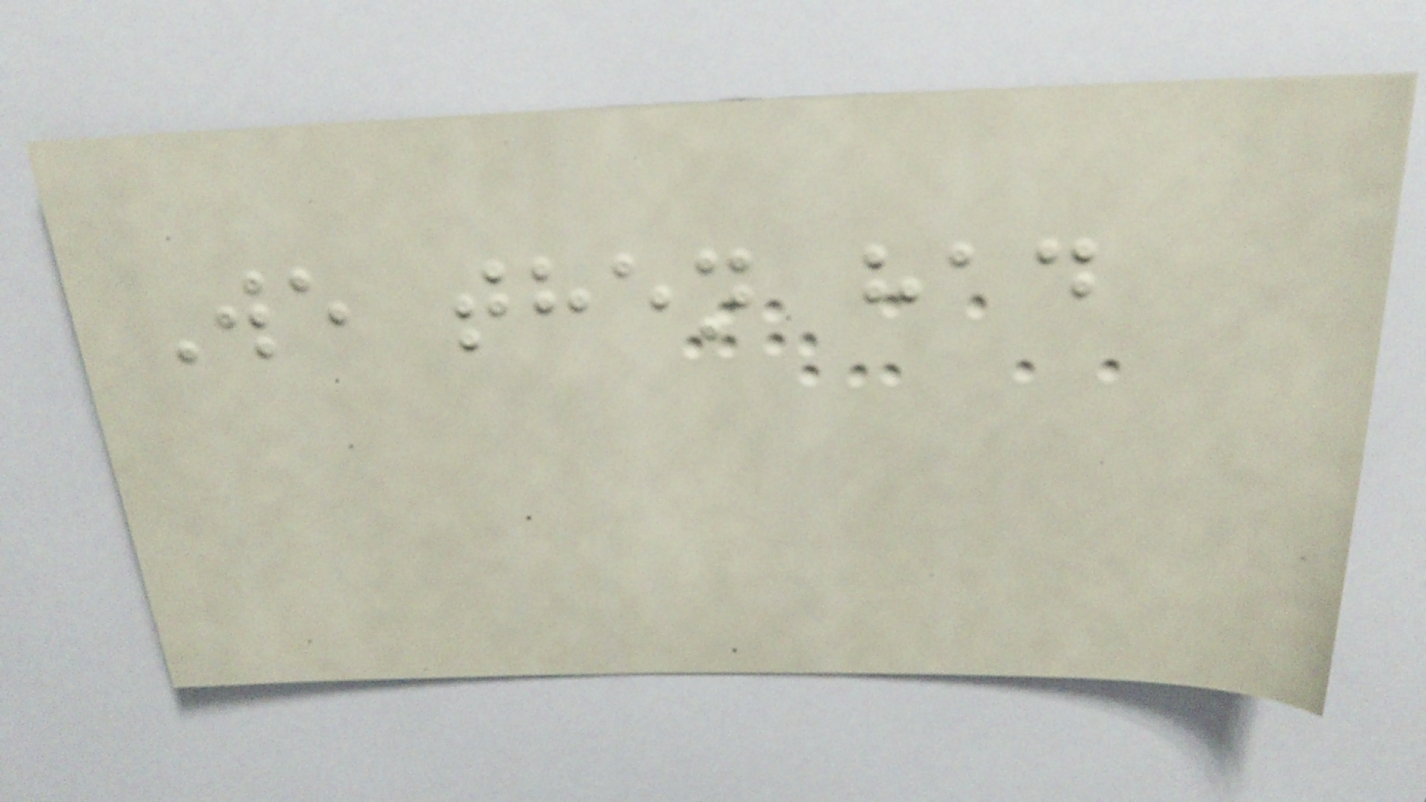We then had
